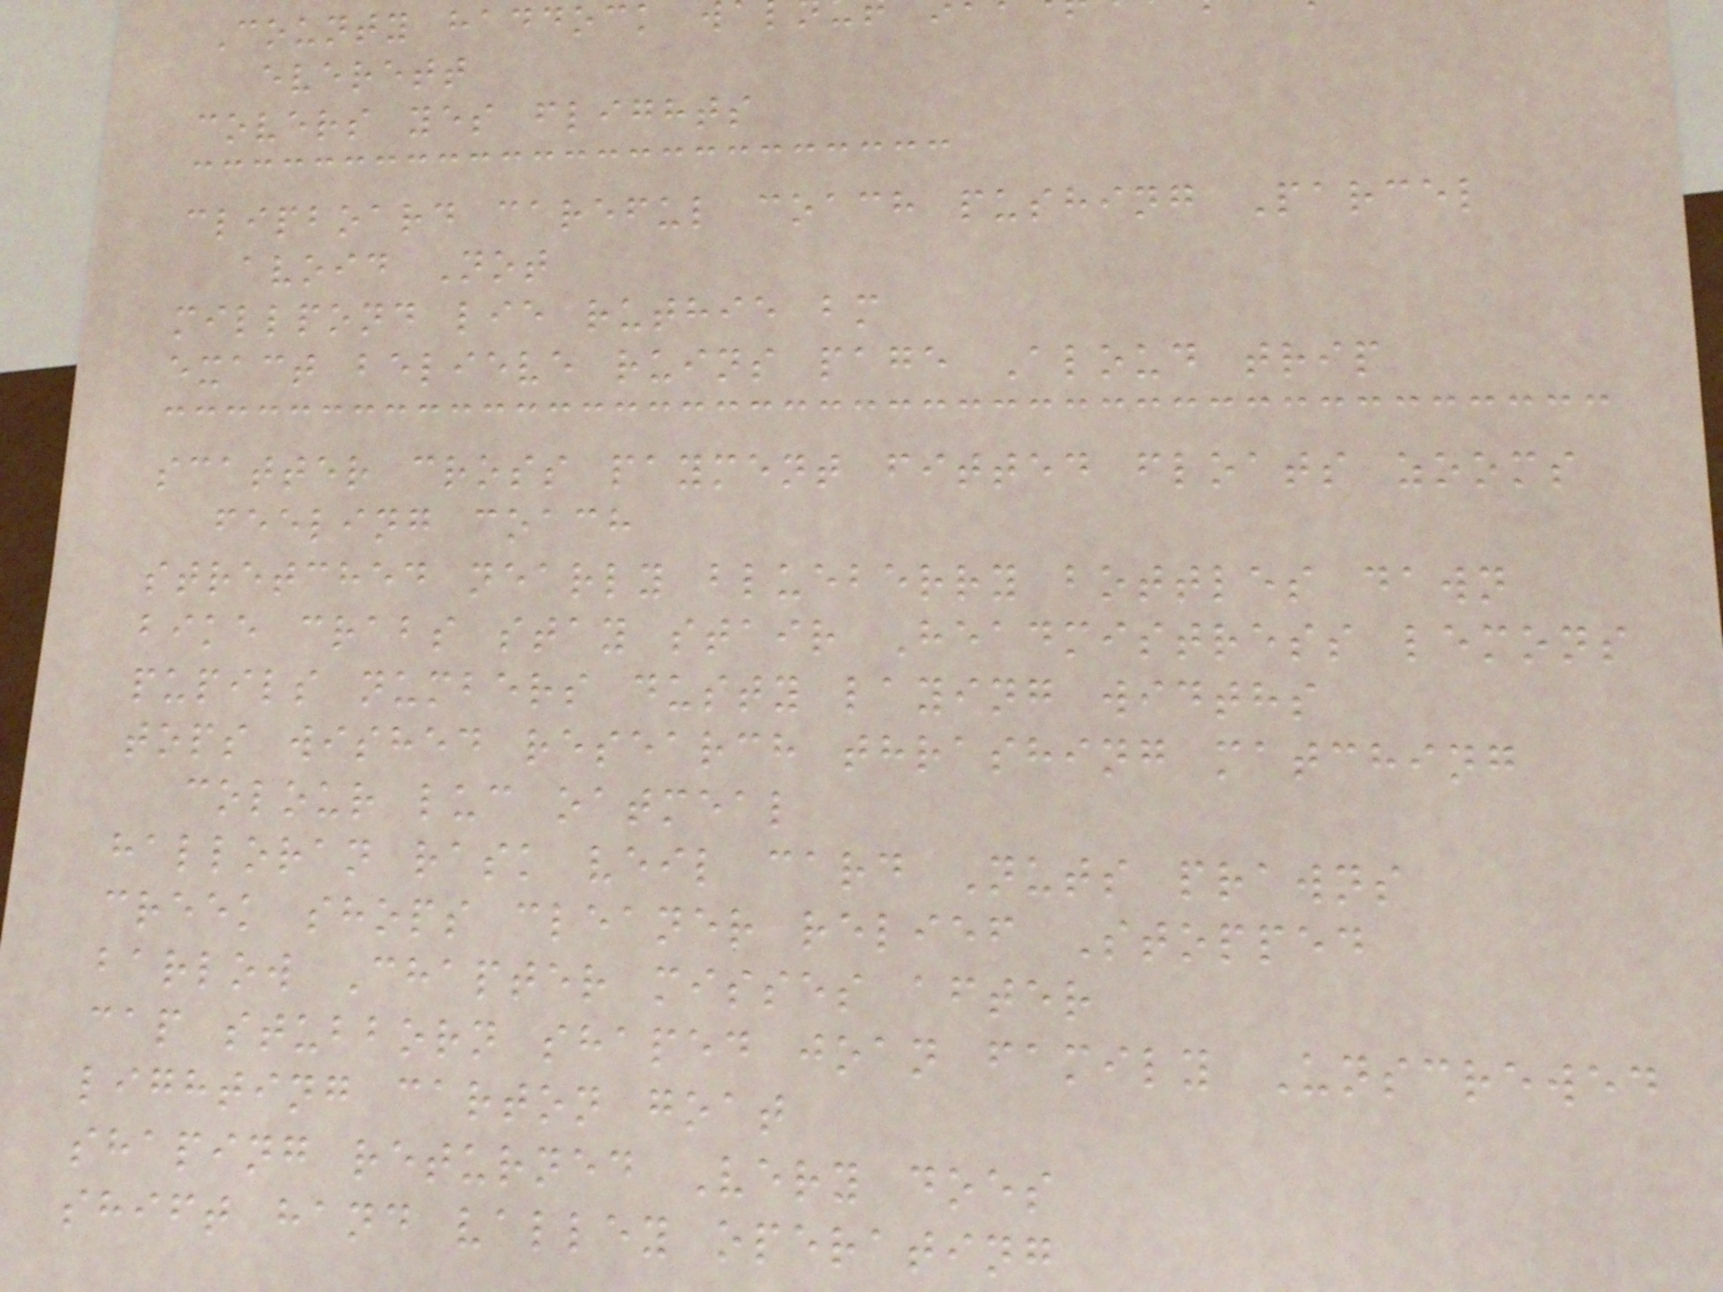County haddock
everett
covers yes flights
clipboard careful coach pushing Parcel
avoid Not
millpond lie ruthie bm
exact believe ruins page Aloud trip
scatter cross payment fitted floats zooms
feeling coach
stretched nearly blueberry bottles dawn
bike crabs stay stair Headmistress lemons
pupils numbers dusty laying widths
tops wished research thrashing matching
colour luc oatmeal
halloran rask veil card Nuts prawns
creek shops cleaner relief Stopped
barlow Chapter misses after
cap stubborn shaped joan family Unscrewed
lighting carton goat
shaping returned Very does
shift hand valley operating
